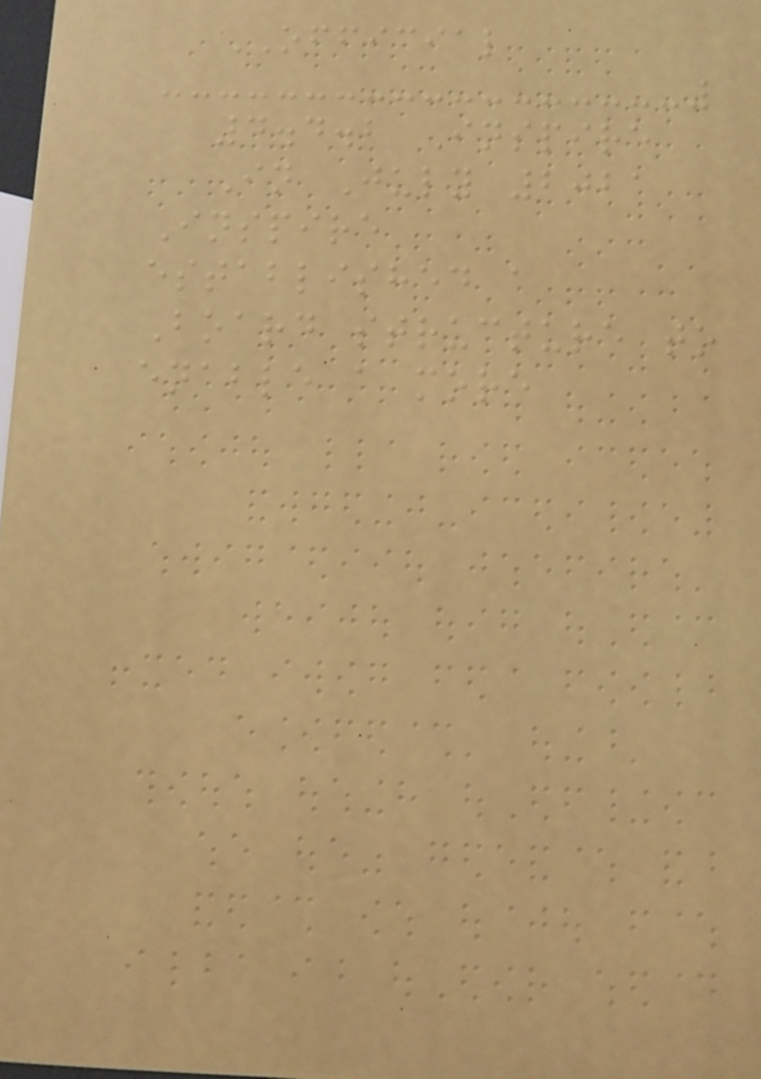OFFICIAL
4.4.2 Inspire
In July 2021
Inspire
established a
Board structure to
enable a more
